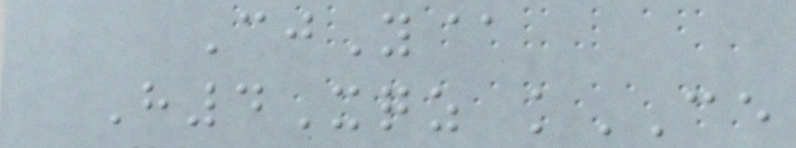CjY@
H4Xqz kCE
